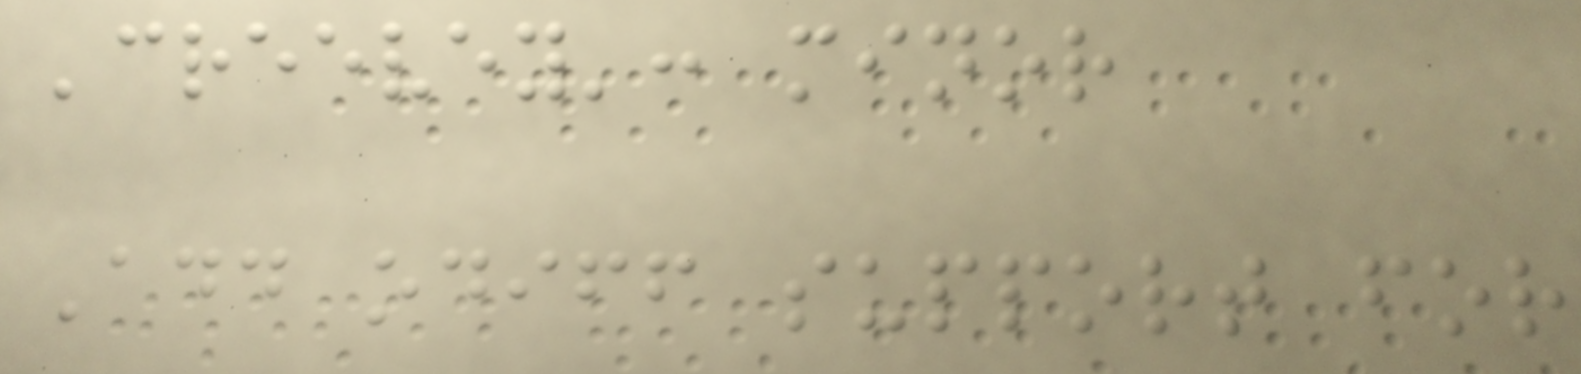'creevey': minor
Add odiff support for
